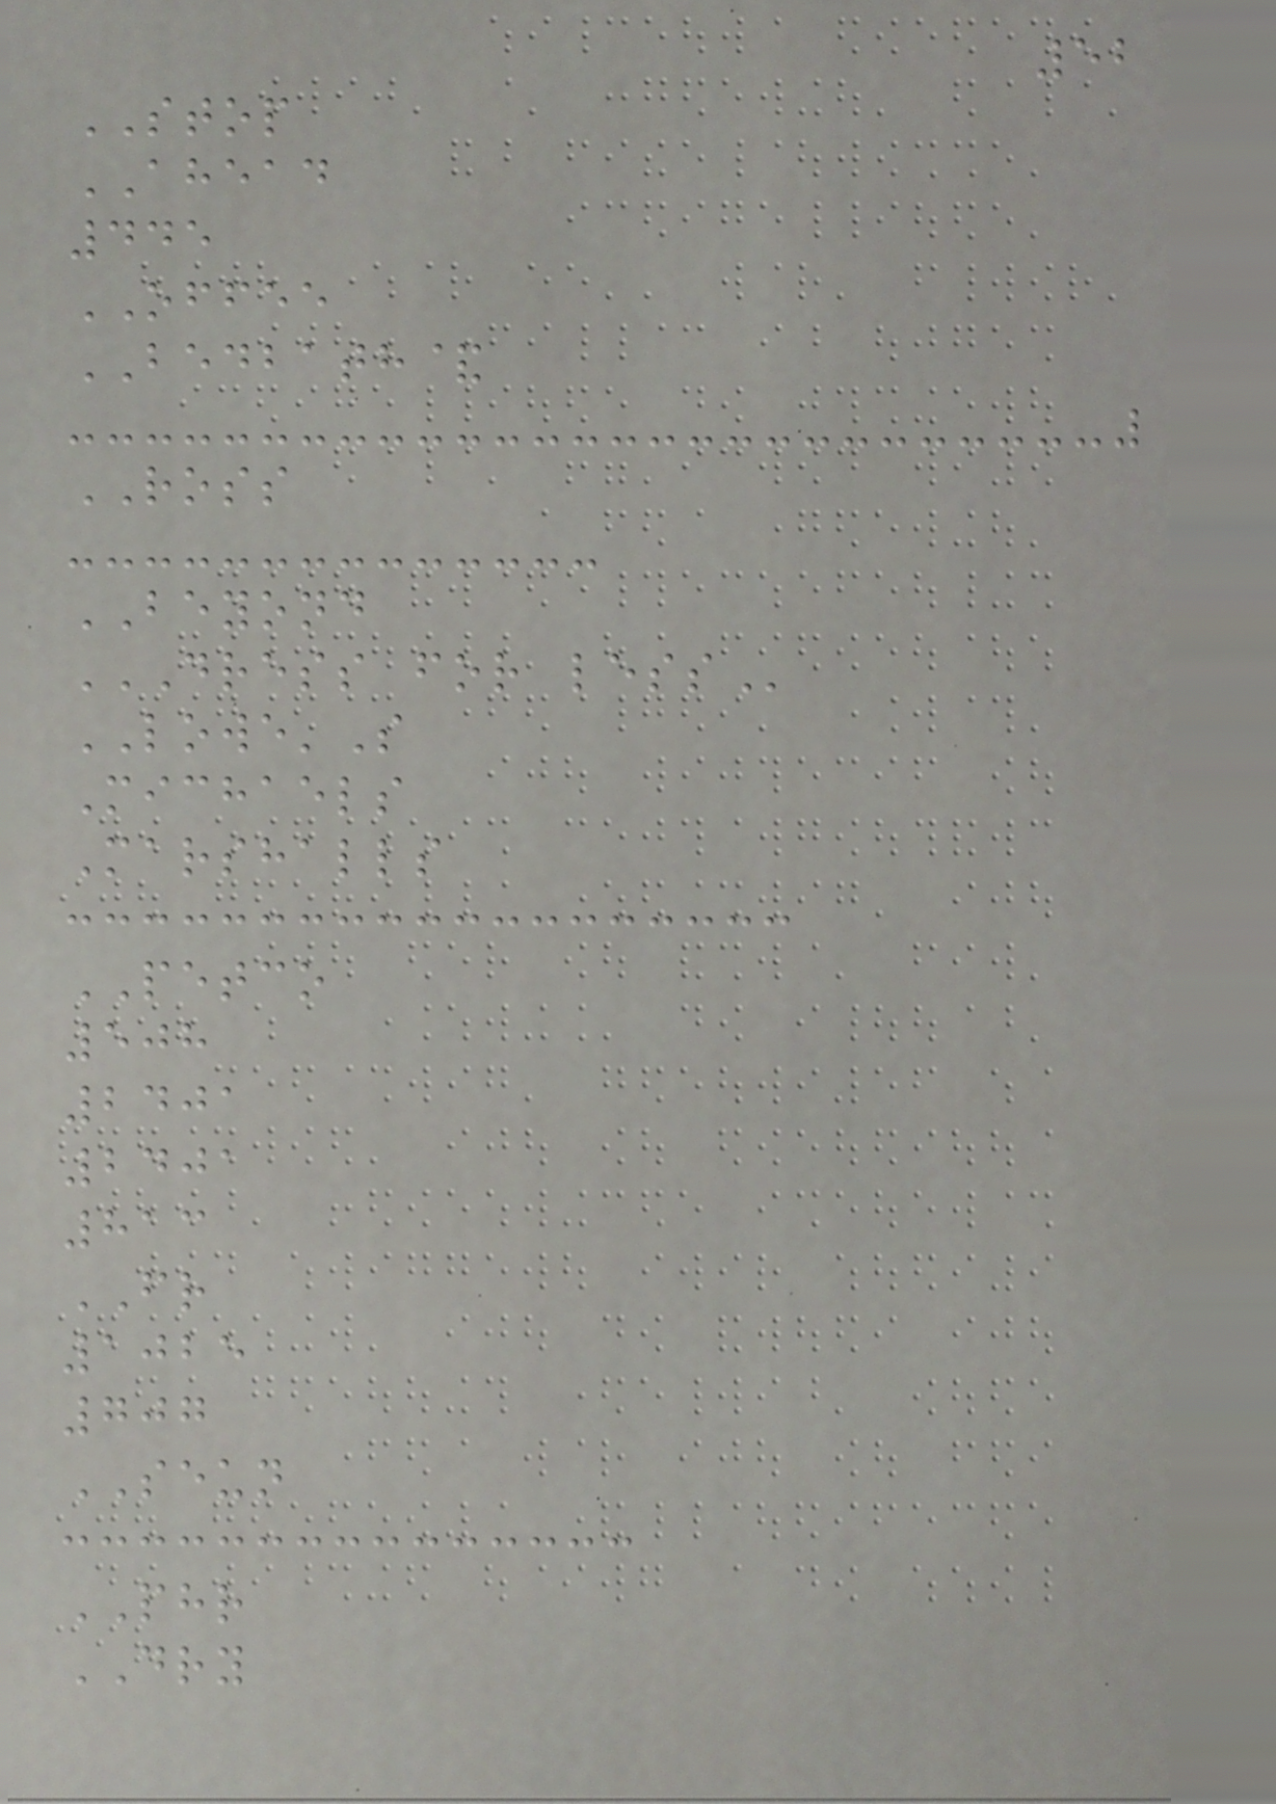52
STOP
AHEAD
445
OFFEE
BEDBATH&
ROSS
BEYOND
DRESS FOR LESS
LOWE'S
Michaels
Marshalls
PETCO
508
2401
2401
813
FR
1025
707
SEUN
PHR
DRY
